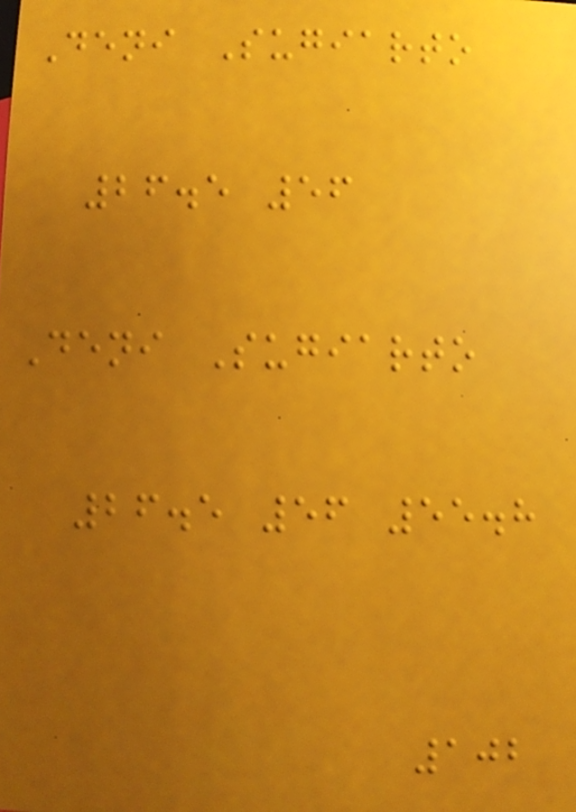Deni Sugiarto
26.5 56
Deni Sugiarto
26.5 56 55.8
102
